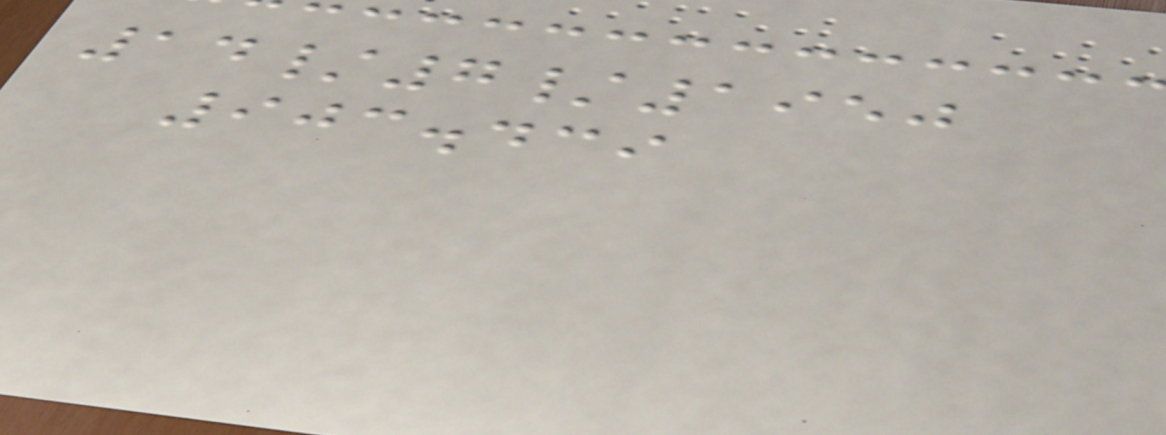14/7/1950
903.439
